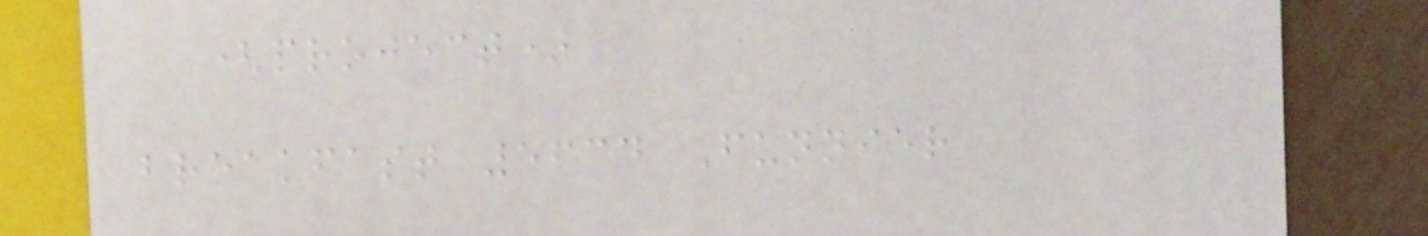(project)
breakfast 5634 Funnier
